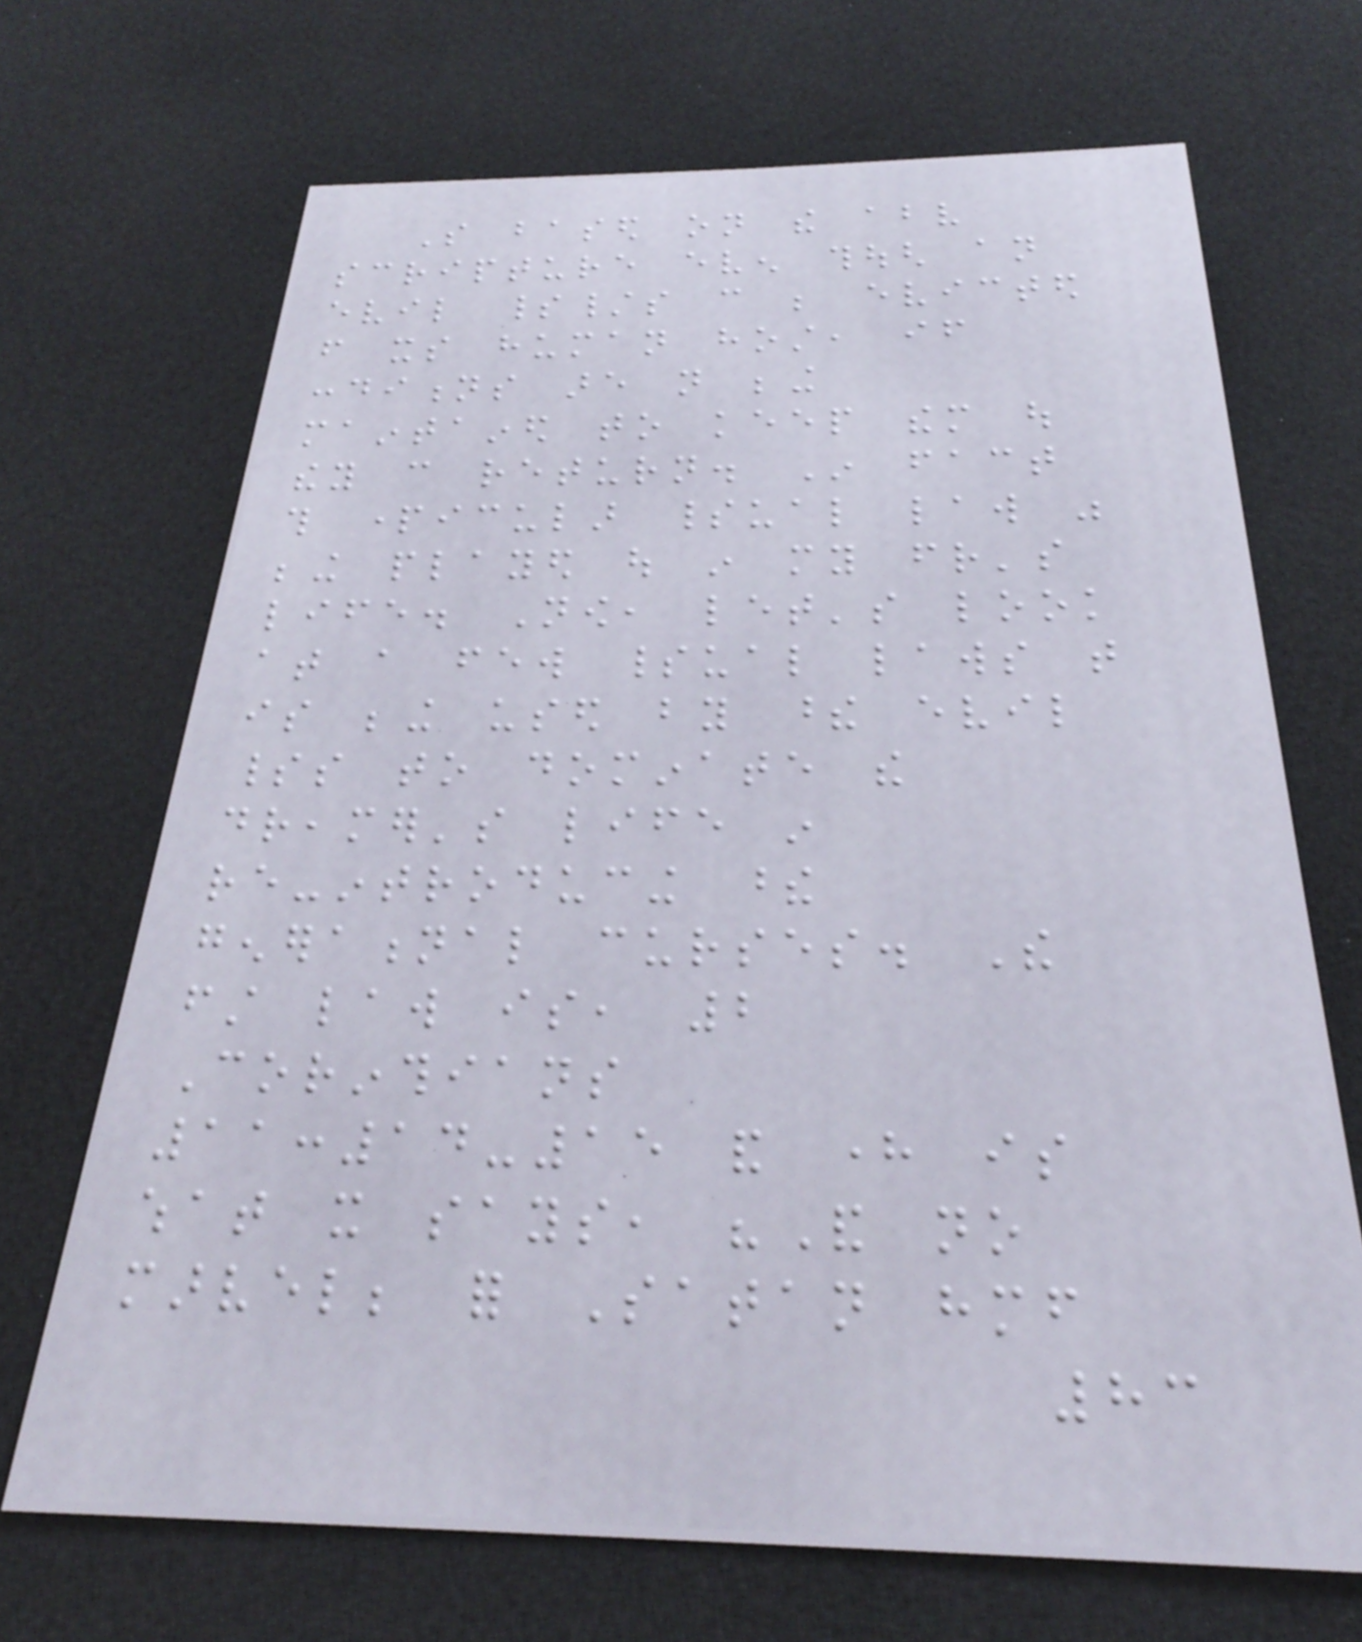So based on the above
scripture even though an
evil spirit/s can be evicted
from its human host, if
conditions are not being
maintained to keep them out
they can return. In fact
this particular spiritual law was
being played out in my friend's
life. Now, let's look
at a few spiritual laws that
is being used by these evil
spirits to dominate the
dreamer's life in
re-introducing these
generational curses. The
first law is, 2
Corinthians
11:14-15 and here is
what it says, "And no
marvel; for Satan himself
83
